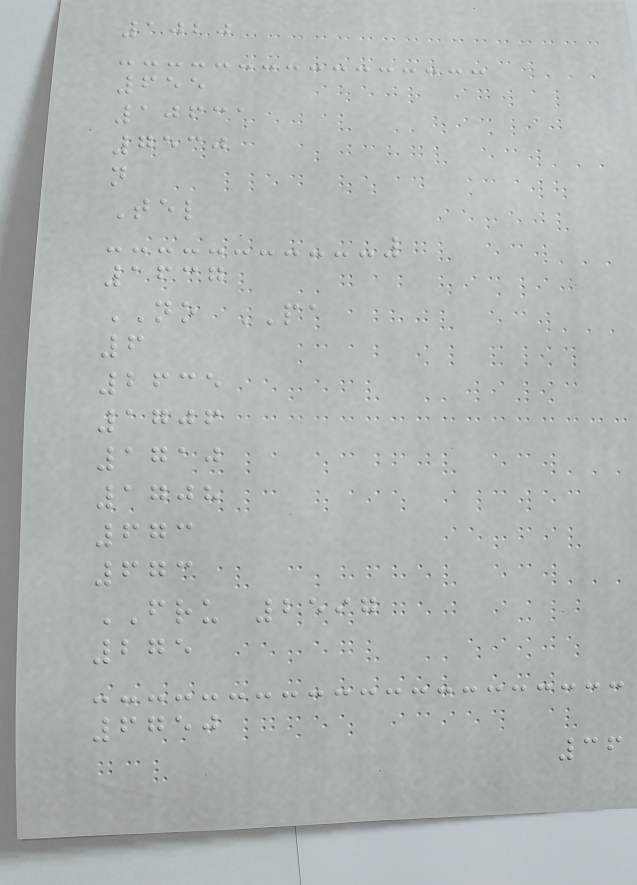1020
655
10631
7530
n
Tel
1637
NO PA
6
2635
1706
1710
1708
673
673
FRU 2597
275
6750
36
